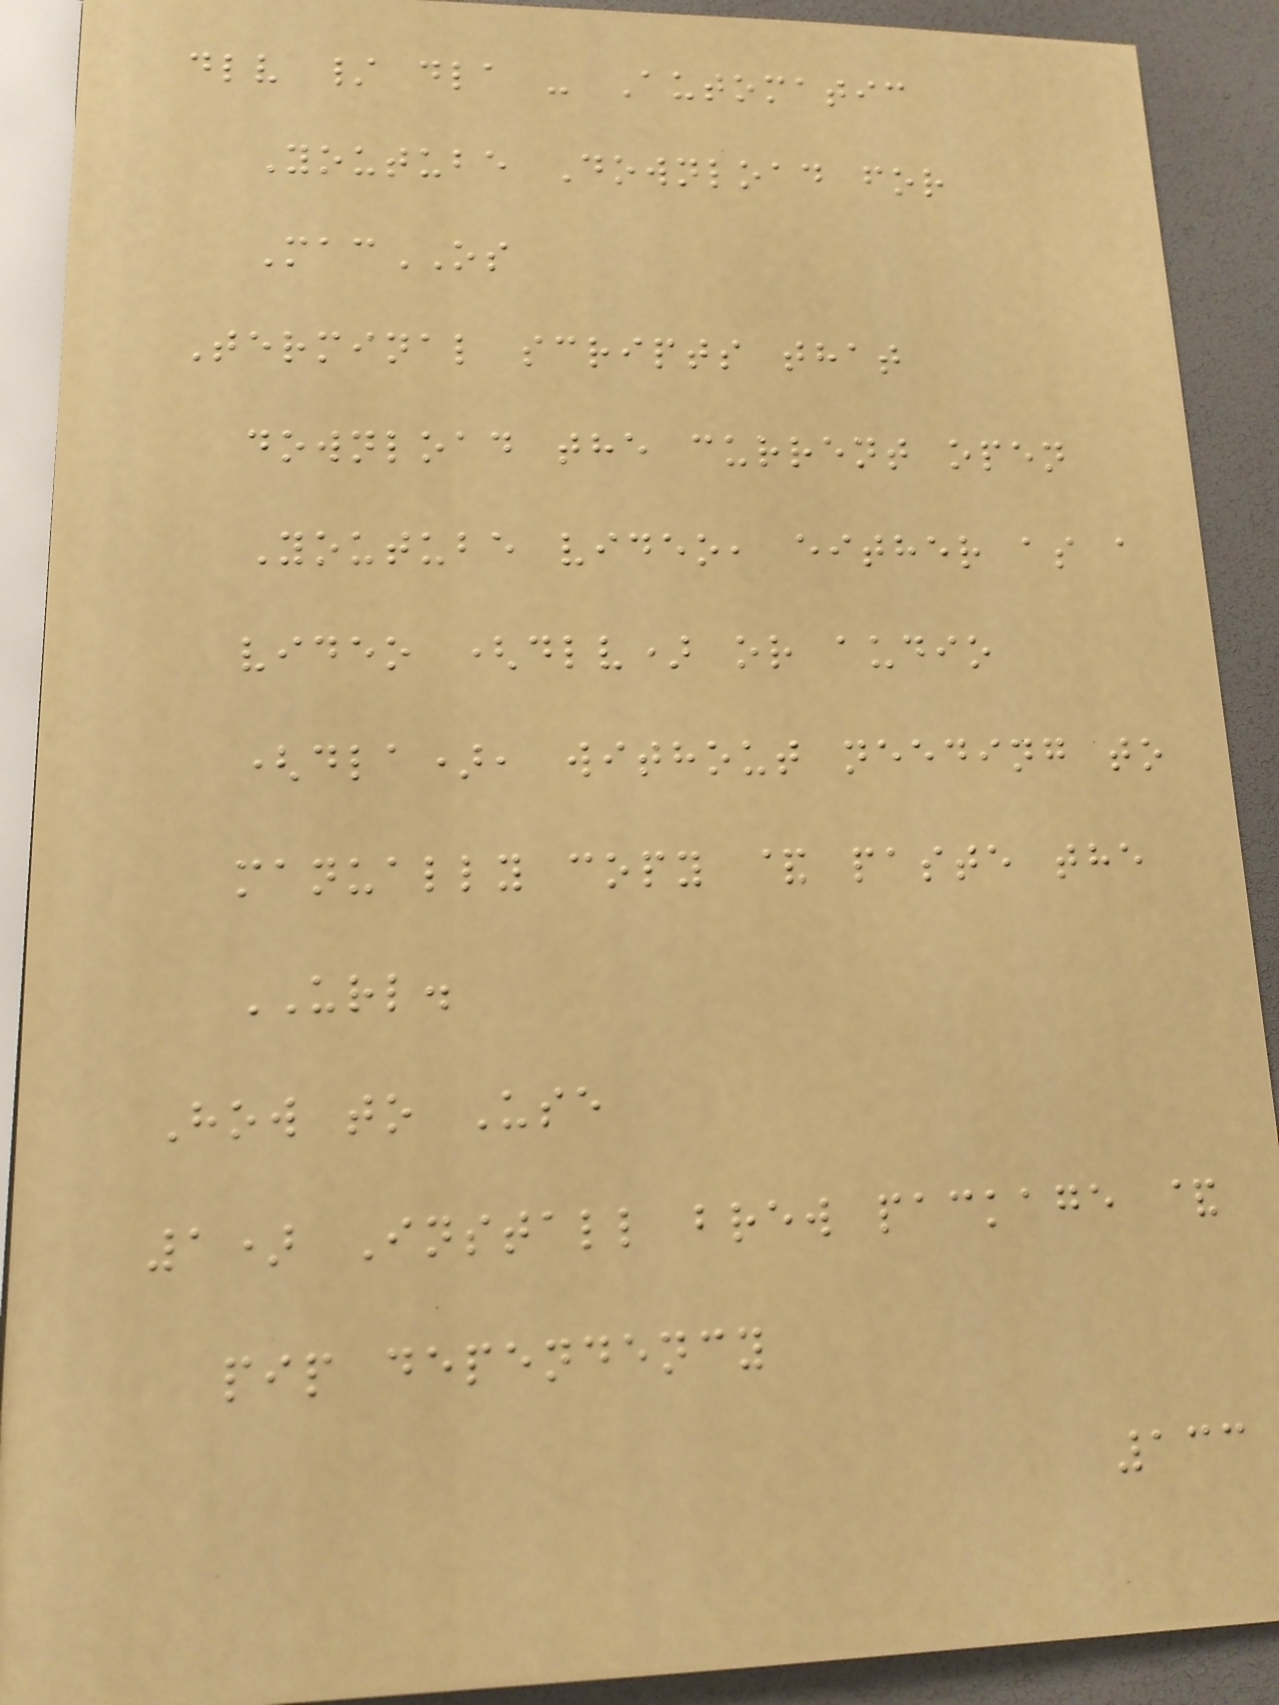dlv / dla - Automatic
Youtube Download for
MacOS
Terminal scripts that
download the current open
Youtube video, either as a
video (dlv) or audio
(dla), without needing to
manually copy & paste the
URL.
How to Use
1) Install brew package &
pip dependency
133
